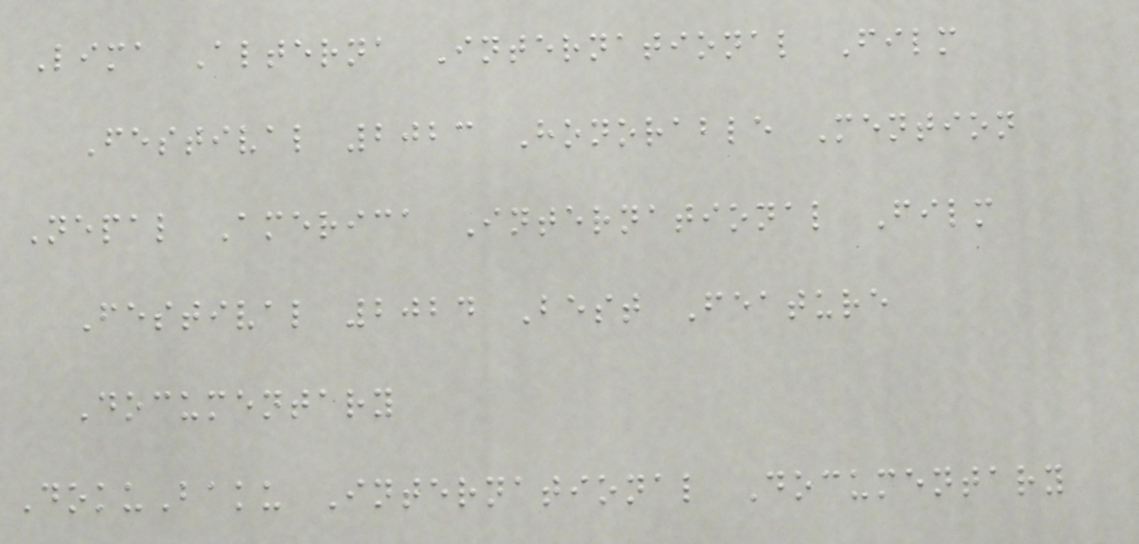Lima Alterna International Film
Festival 2023 Honorable Mention
Nepal America International Film
Festival 2024 Best Feature
Documentary
DokuBaku International Documentary
